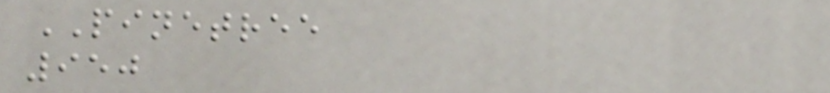PINETREE
950
